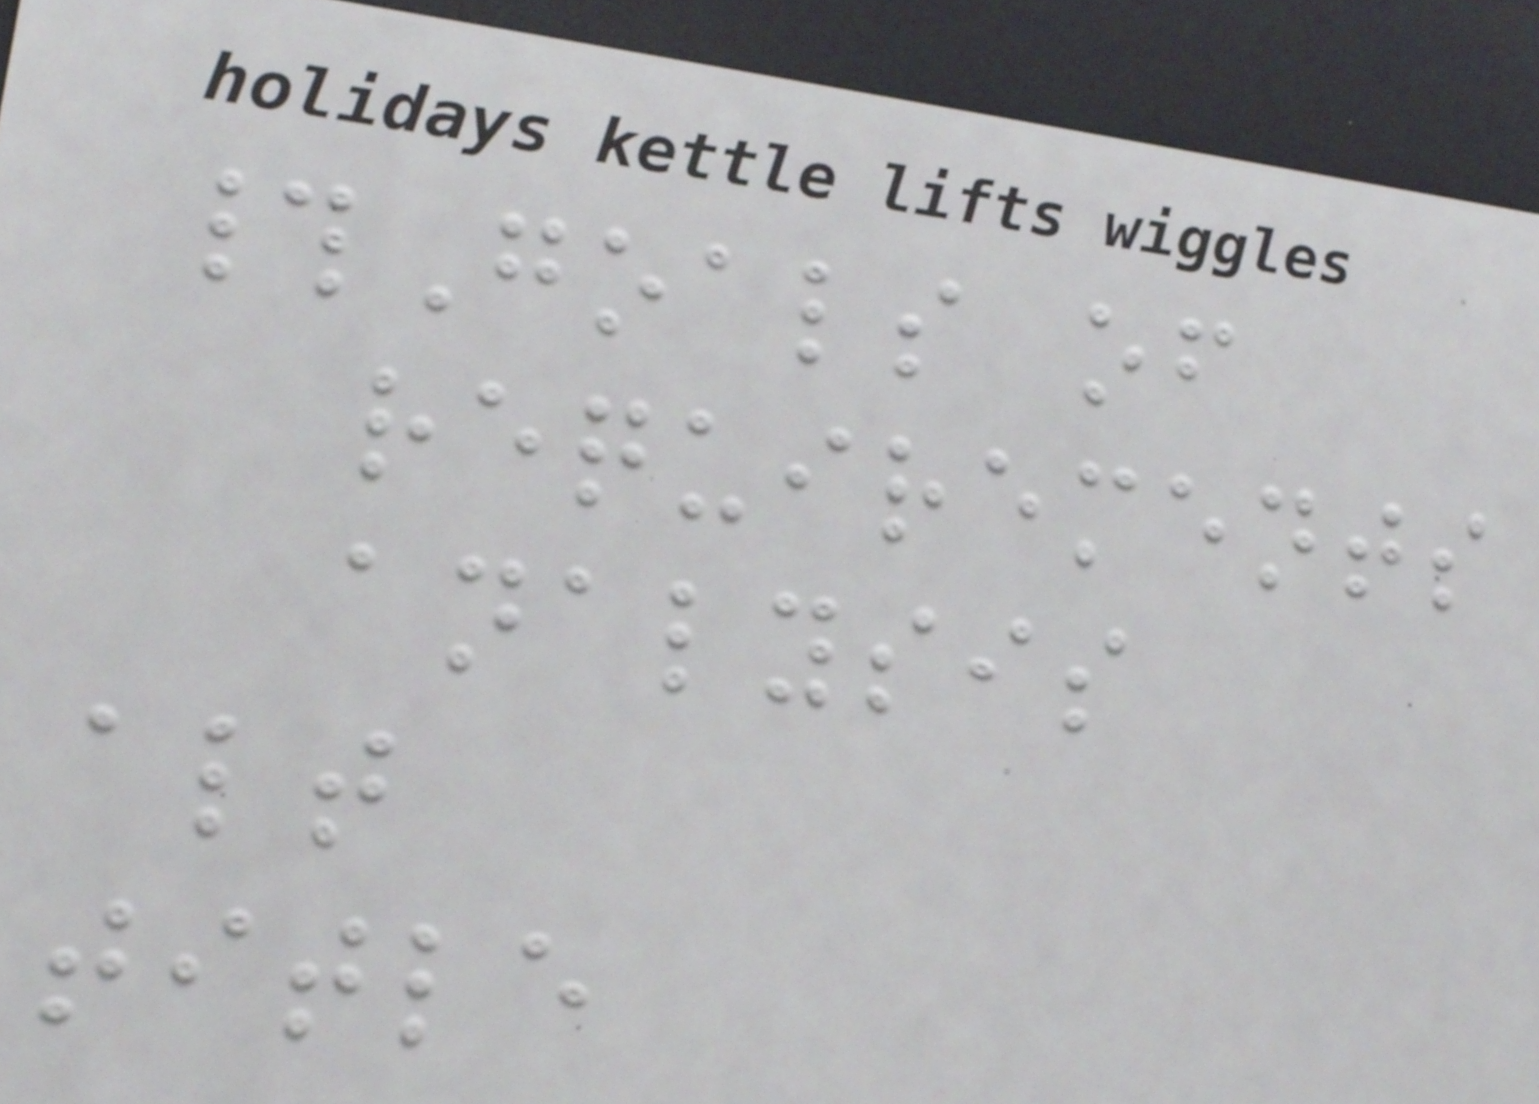#Goals of
requirements
analysis
alt
title
